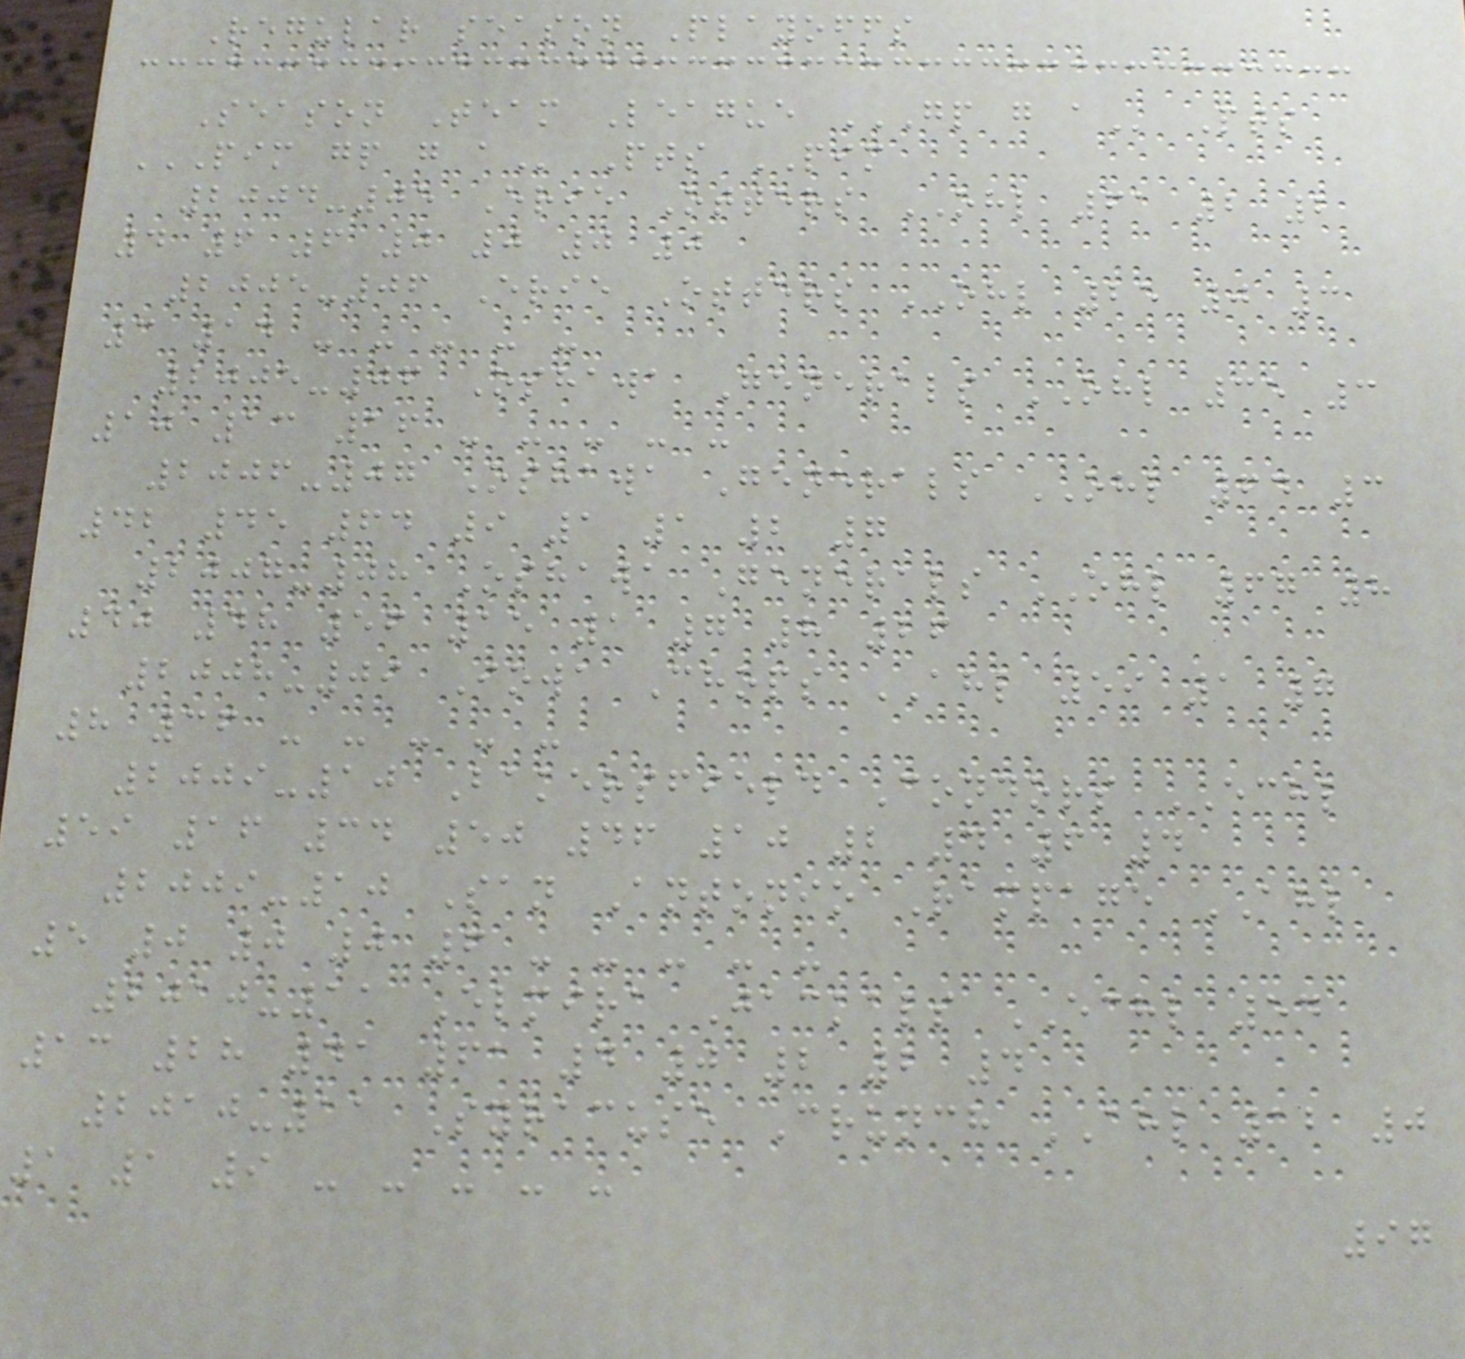Regular season Playoffs
Season Team League GP G A Pts
PIM GP G A Pts PIM
2004-05 Erie Otters OHL 61 2 2
4 6 6 0 0 0 0
2005-06 Erie Otters OHL 25 0 3
3 14 - - - - -
2005-06 Oshawa Generals OHL 35 3
10 13 16 - - - - -
2006-07 Oshawa Generals OHL 64 3
42 45 64 9 1 1 2 7
2007-08 Oshawa Generals OHL 67 8
40 48 56 15 1 7 8 26
2008-09 Iowa Chops AHL 59 1 7
8 36 - - - - -
2009-10 Bakersfield Condors ECHL
59 16 34 50 46 10 2 4 6 4
2009-10 San Antonio Rampage AHL
5 0 0 0 6 - - - - -
2010-11 Elmira Jackals ECHL 54
13 28 41 61 4 0 2 2 4
2010-11 Syracuse Crunch AHL 12 0
1 1 9 - - - - -
97
